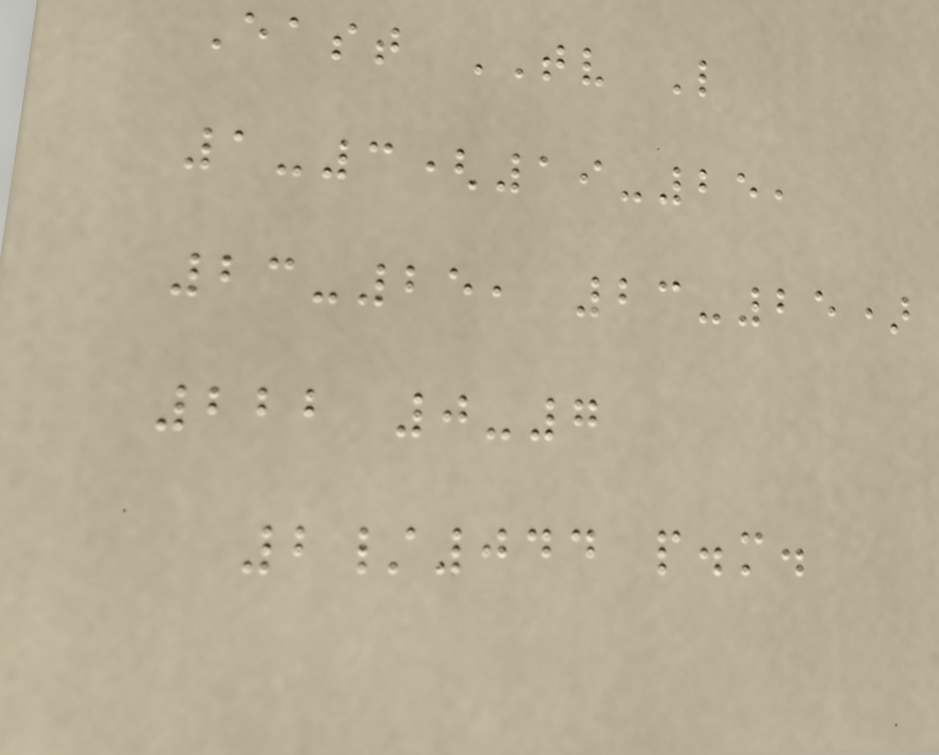East TV L
1-3(19-25,
23-25, 23-25)
222 0-7
2/044 p.m.
